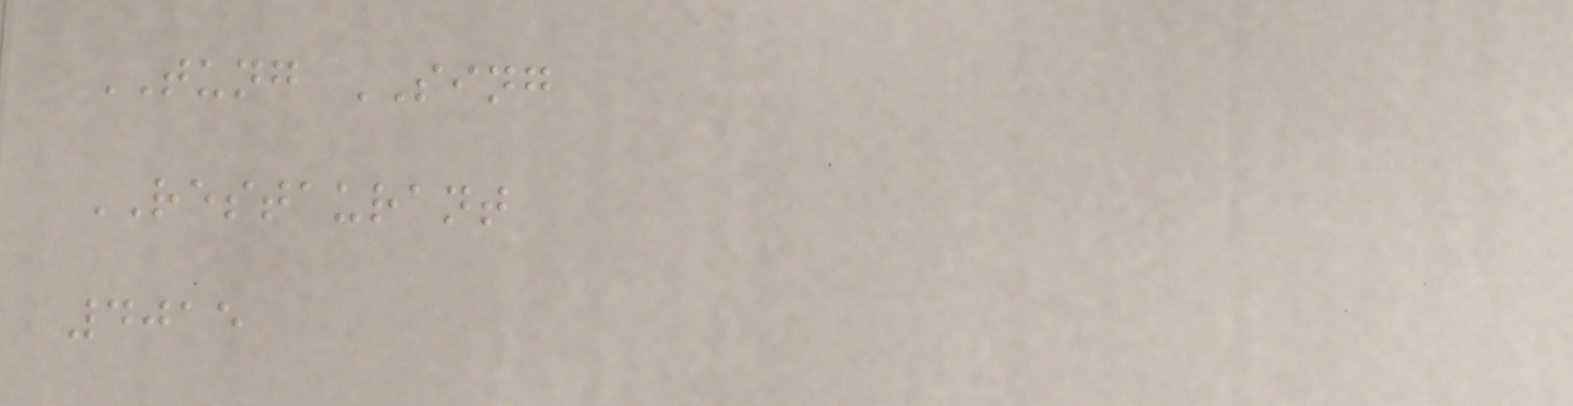TUNG SING
RESTAURANT
4015
